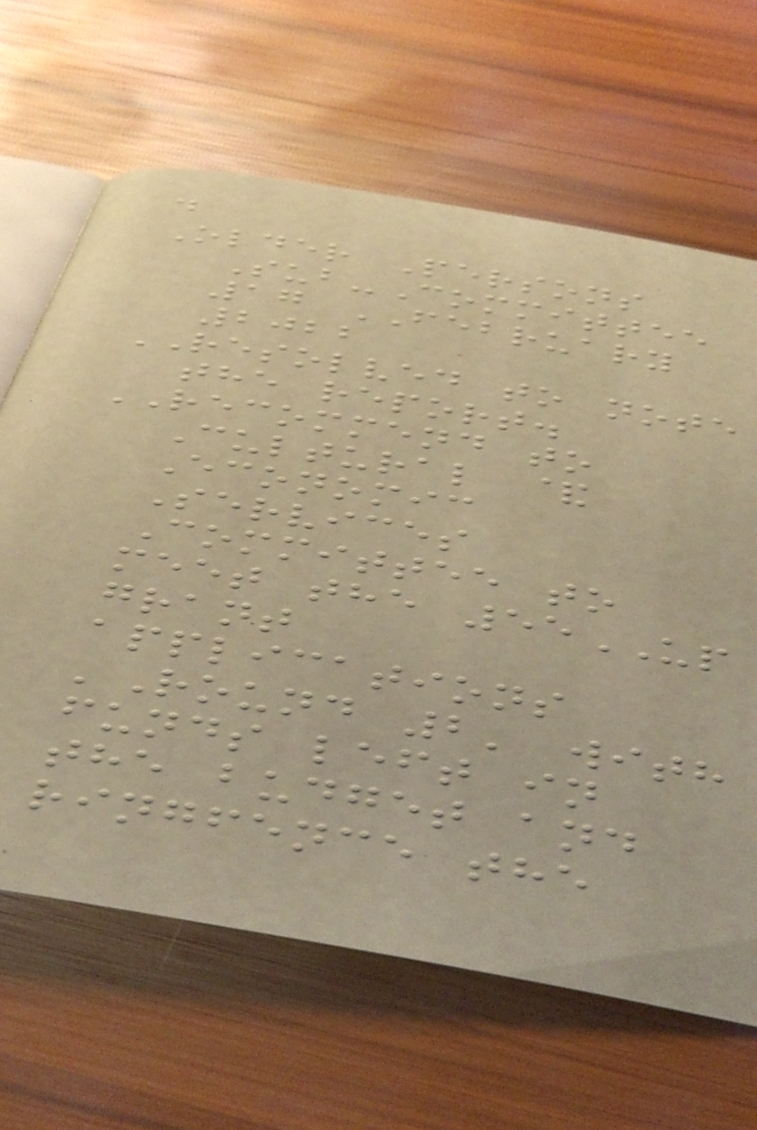d
Older Persons
Sub-Committee
17 FEBRUARY
2022
RESOLVED to note
the report.
RECOMMEND to
Cultural &
Economic
Services
Committee to
meet the 55UP
grant
applications
'Round 2' with
funds left in
the budget and
ringfence the
